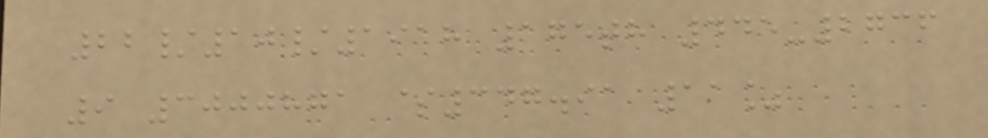22/10/1918 175th 445-2736
9 3000871 $347.91 11%
